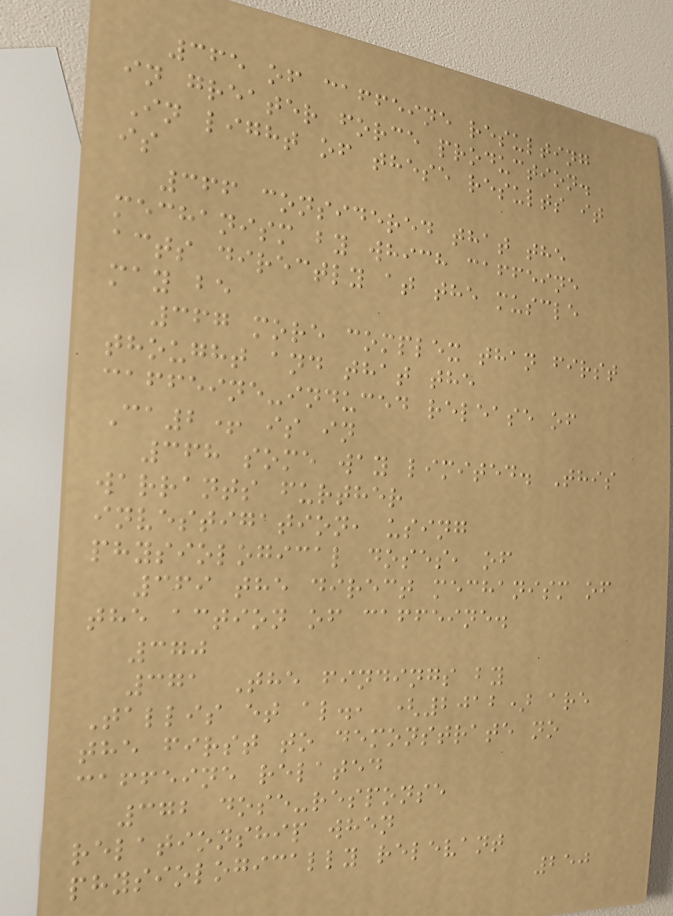365 of caffeine resulting
in greater force production.
In light of these results it
is
366 considered that the
mechanism by which caffeine
acts directly at the muscle
may be
367 more complex than first
thought and that the
caffeine-induced release of
Ca2+ is in
368 some way limited. This
warrants further
investigation, using
physiological doses, of
369 the direct mechanism of
the action of caffeine.
370
371 The findings by
Tallis et al., (2012) are
the first to demonstrate no
caffeine related
372 dose-response
relationship when
physiologically relevant
250
